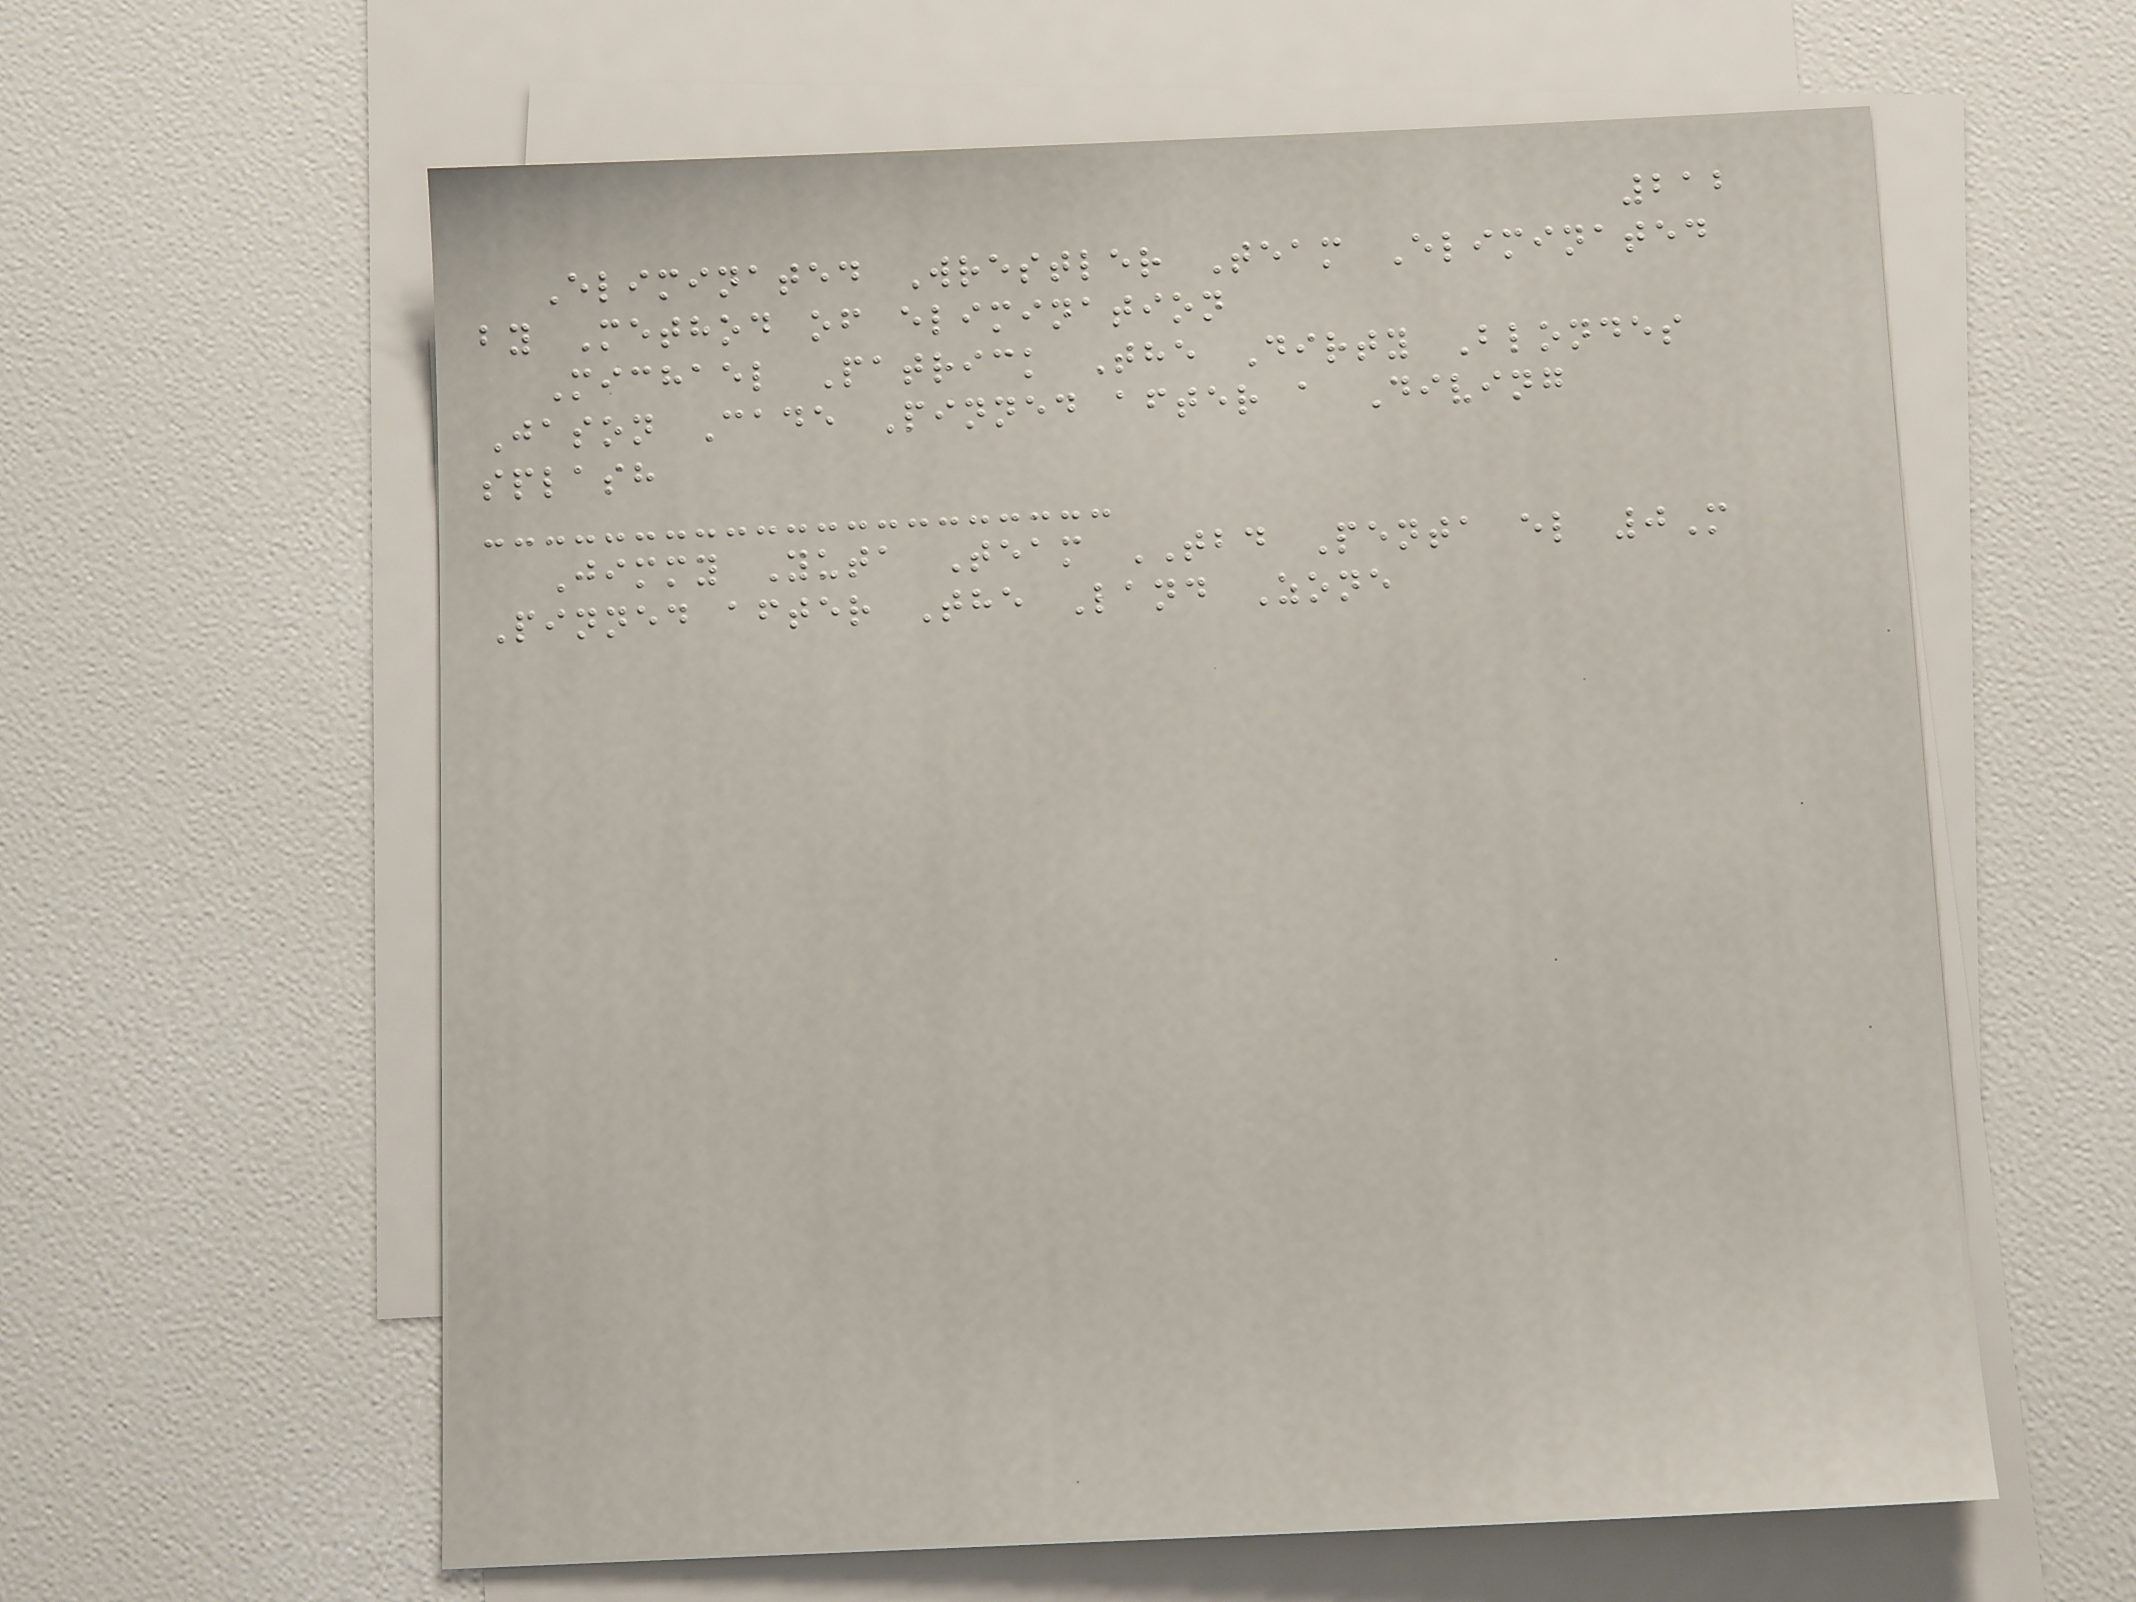212
Eliminated Wrestler Team Eliminated
by Method of elimination
Michael Patrick The Dirty Blondes
Jason Cade Pinned after a Diving
splash
Jimmy Yuta Team TBD Penta el 0M
Pinned after The Land Zone
